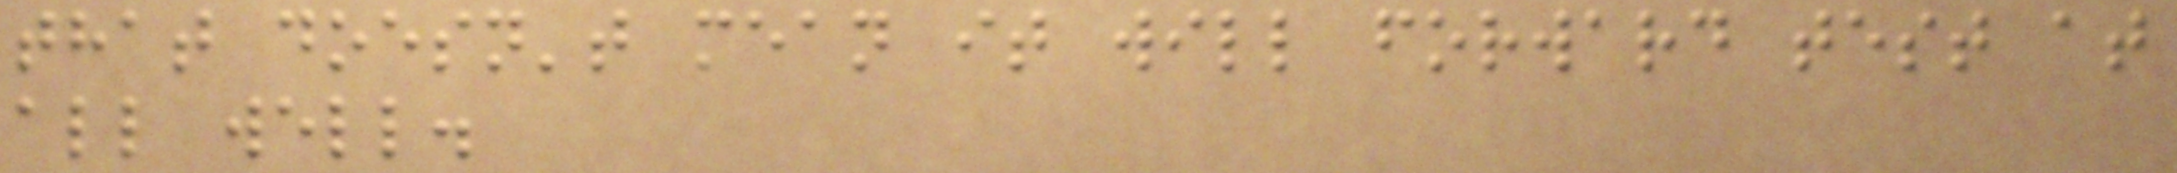that doesn't mean it will forward test at
all well.
